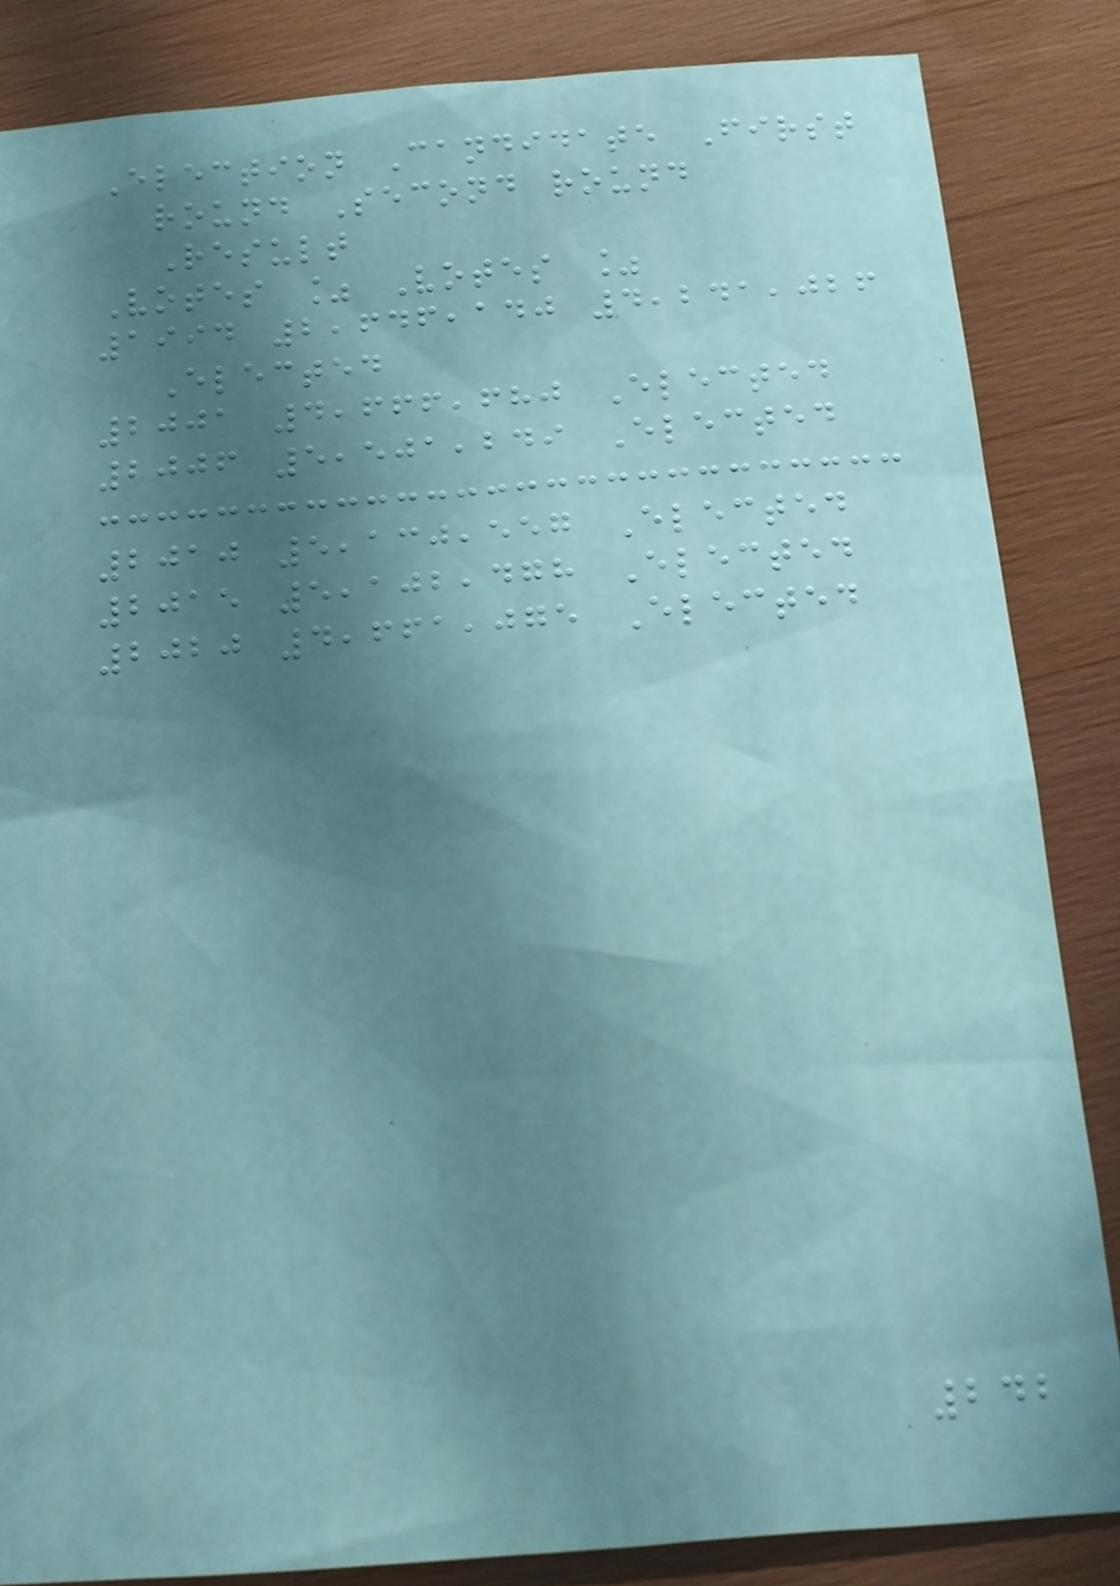Election Candidate First
round Second round
Result
Votes % Votes %
1994 2,646,140 4,241,026
Elected
2001 4,666,680 Elected
2006 5,501,249 Elected
2010 5,130,557 Elected
2015 5,102,478 Elected
2020 4,661,075 Elected
242
